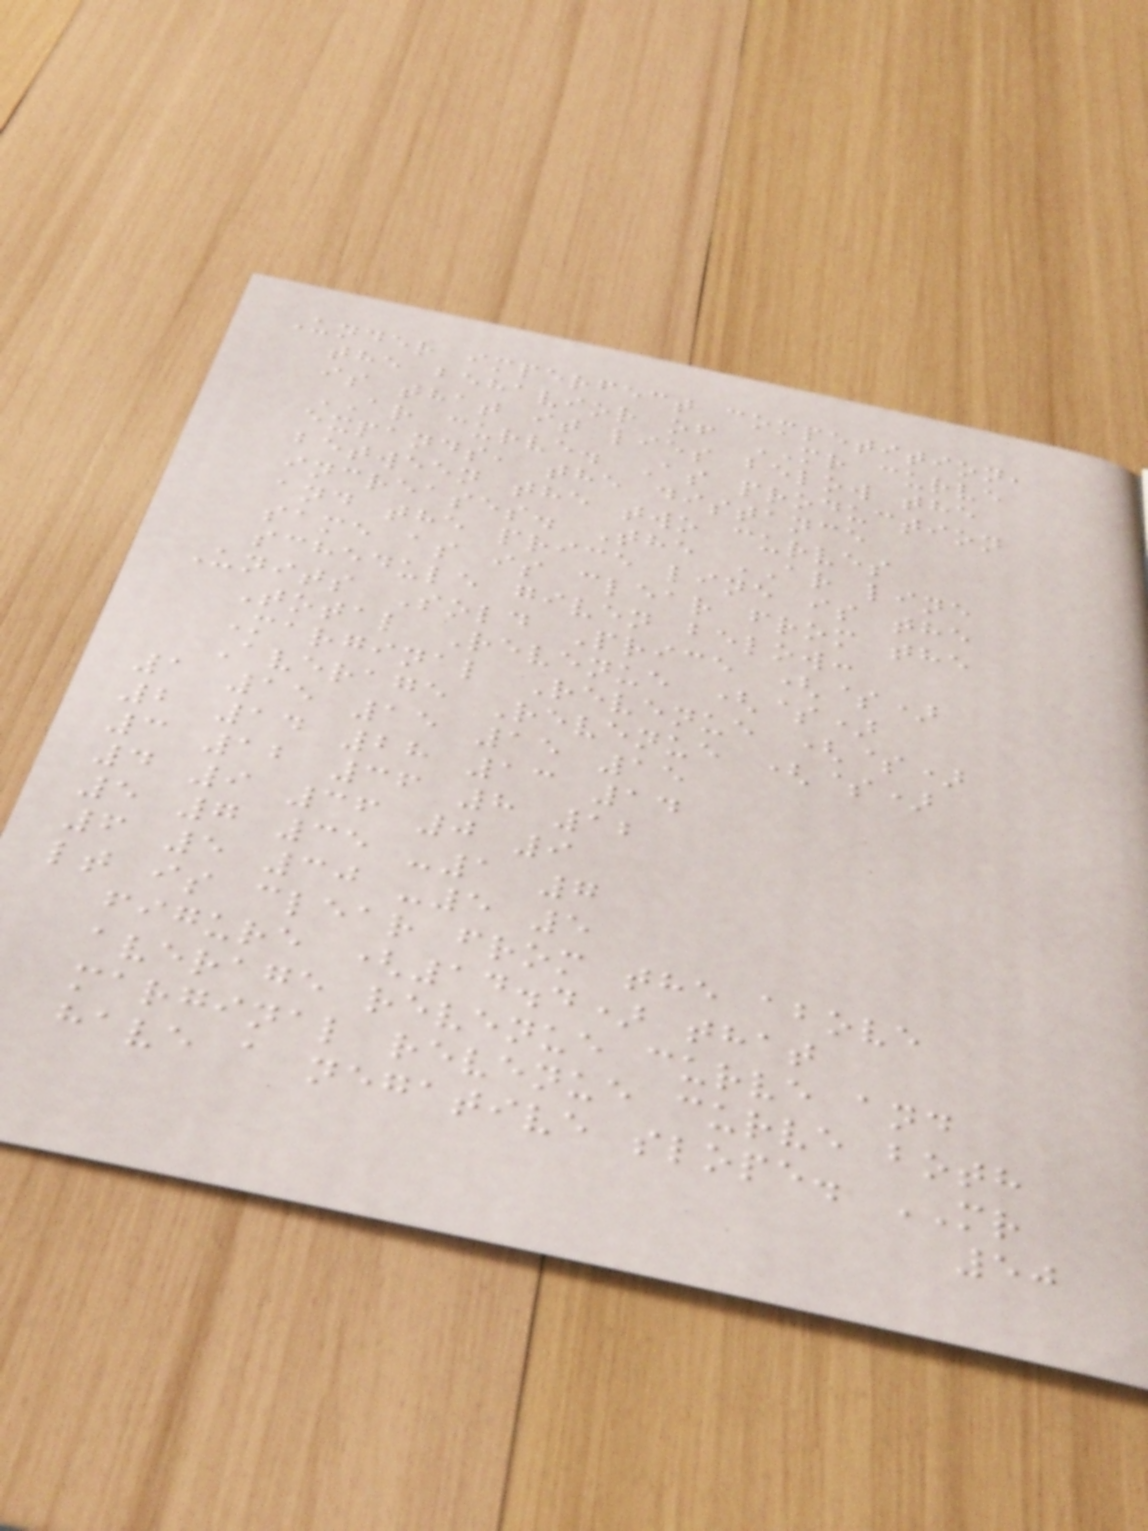Under imperfect competition,
the behavior of MR curve
is that it lies below the
AR curve. As production
expands, the distance
between the two curves
increases. The AR line
and the price line is the
same as is clear from the
schedule given below:
Units Sold Price ($)
Total Revenue ($)
Marginal Revenue ($)
Average Revenue ($)
1 15 15 15 15
2 14 28 13 14
3 12 36 8 12
4 9 36 0 9
5 7 35 -1 7
6 5 30 -5 5
lt is clear from the above
figure (14.4) that
average revenue curve and
marginal revenue curve both
have a negative slope. MR
50
